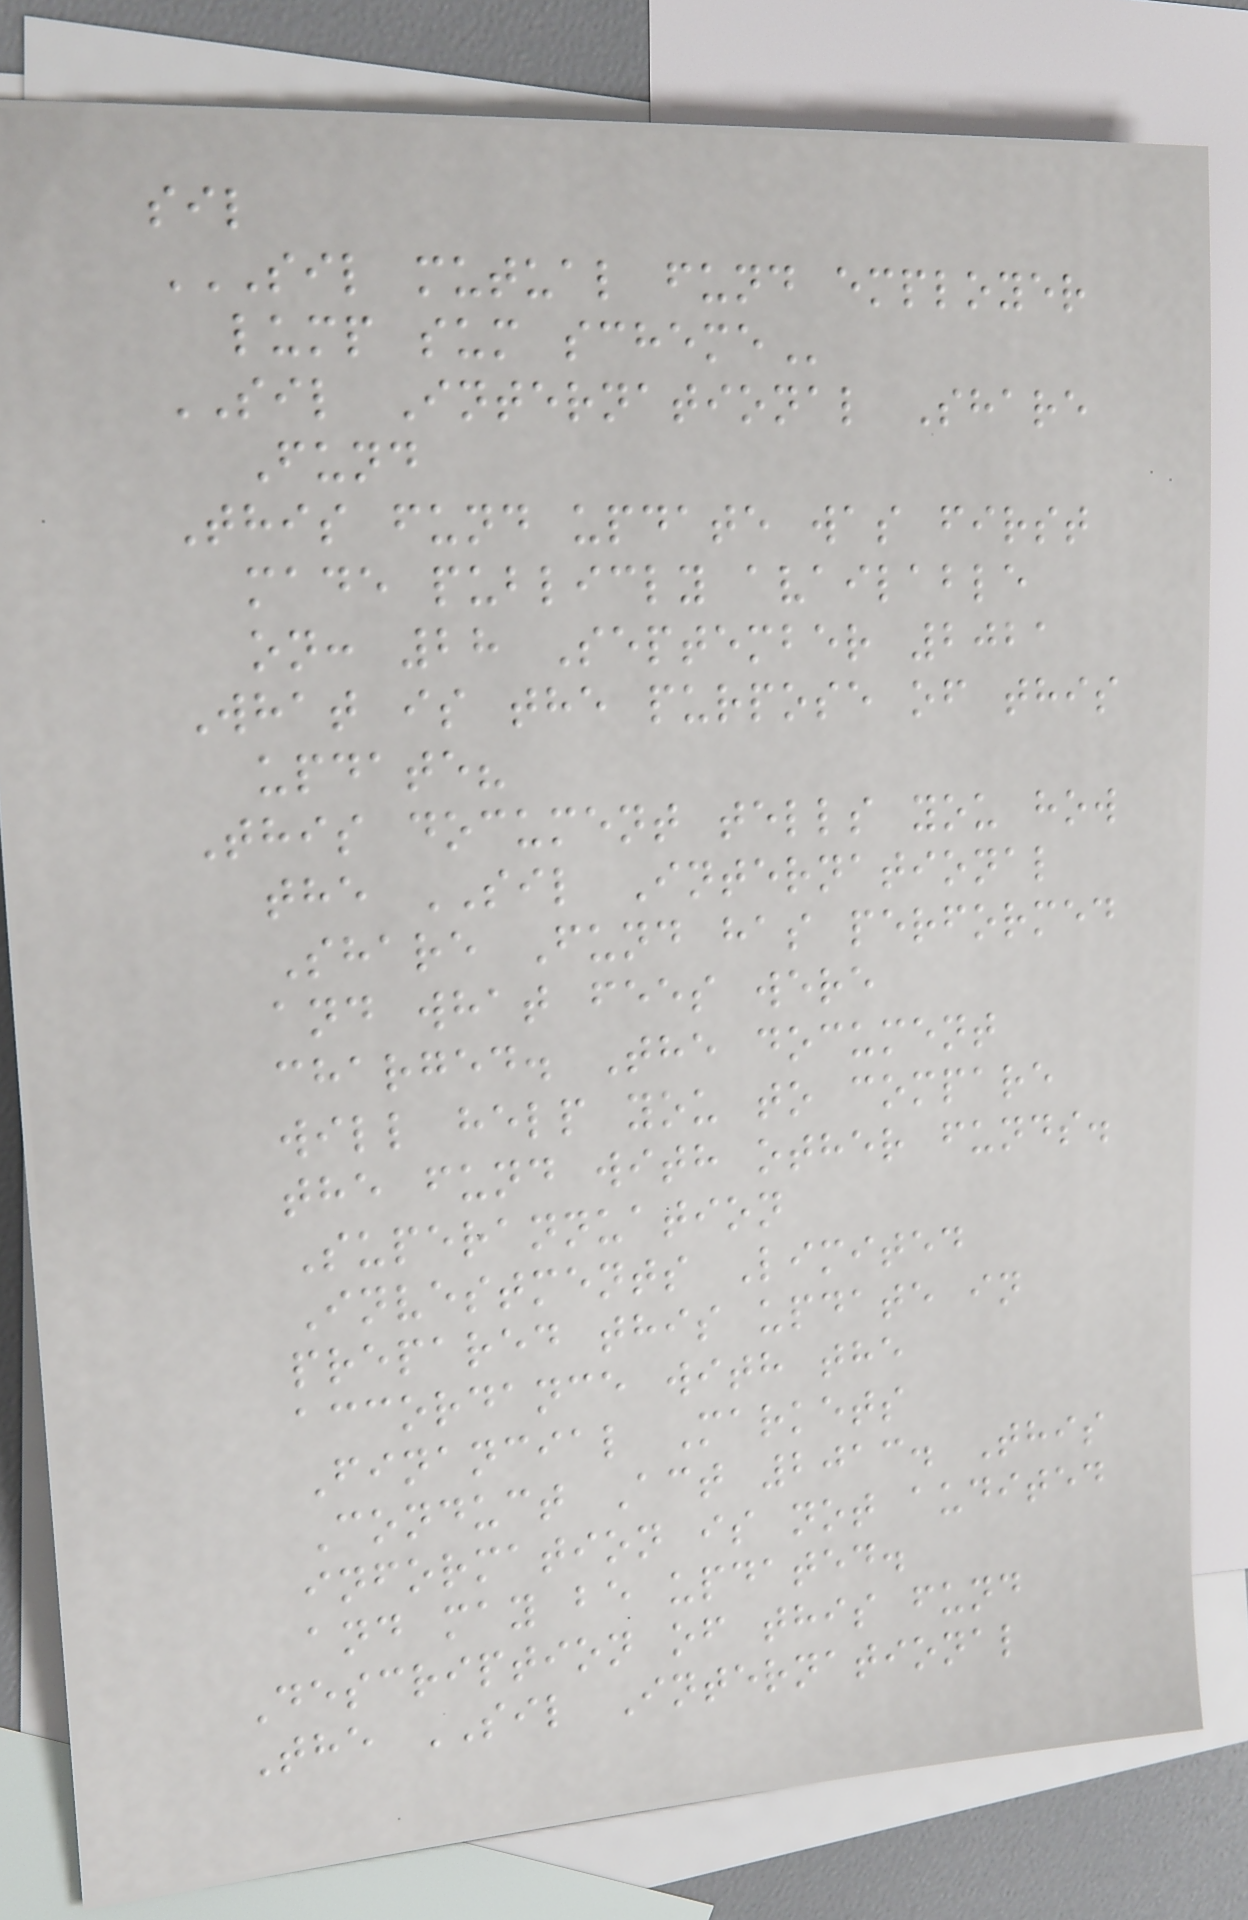sil
SIL MUTUAL FUND EMPLOYER
LUMP SUM SCHEME
SIL International Share
Fund
This fund update was first
made publicly available
on: 28 September 2021
What is the purpose of this
update?
This document tells you how
the SIL International
Share Fund has performed
and what fees were
charged. The document
will help you to compare
the fund with other funds.
Superannuation
Investments Limited
prepared this update in
accordance with the
Financial Markets
Conduct Act 2013. This
information is not audited
and may be updated.
Description of this fund
The SIL International
